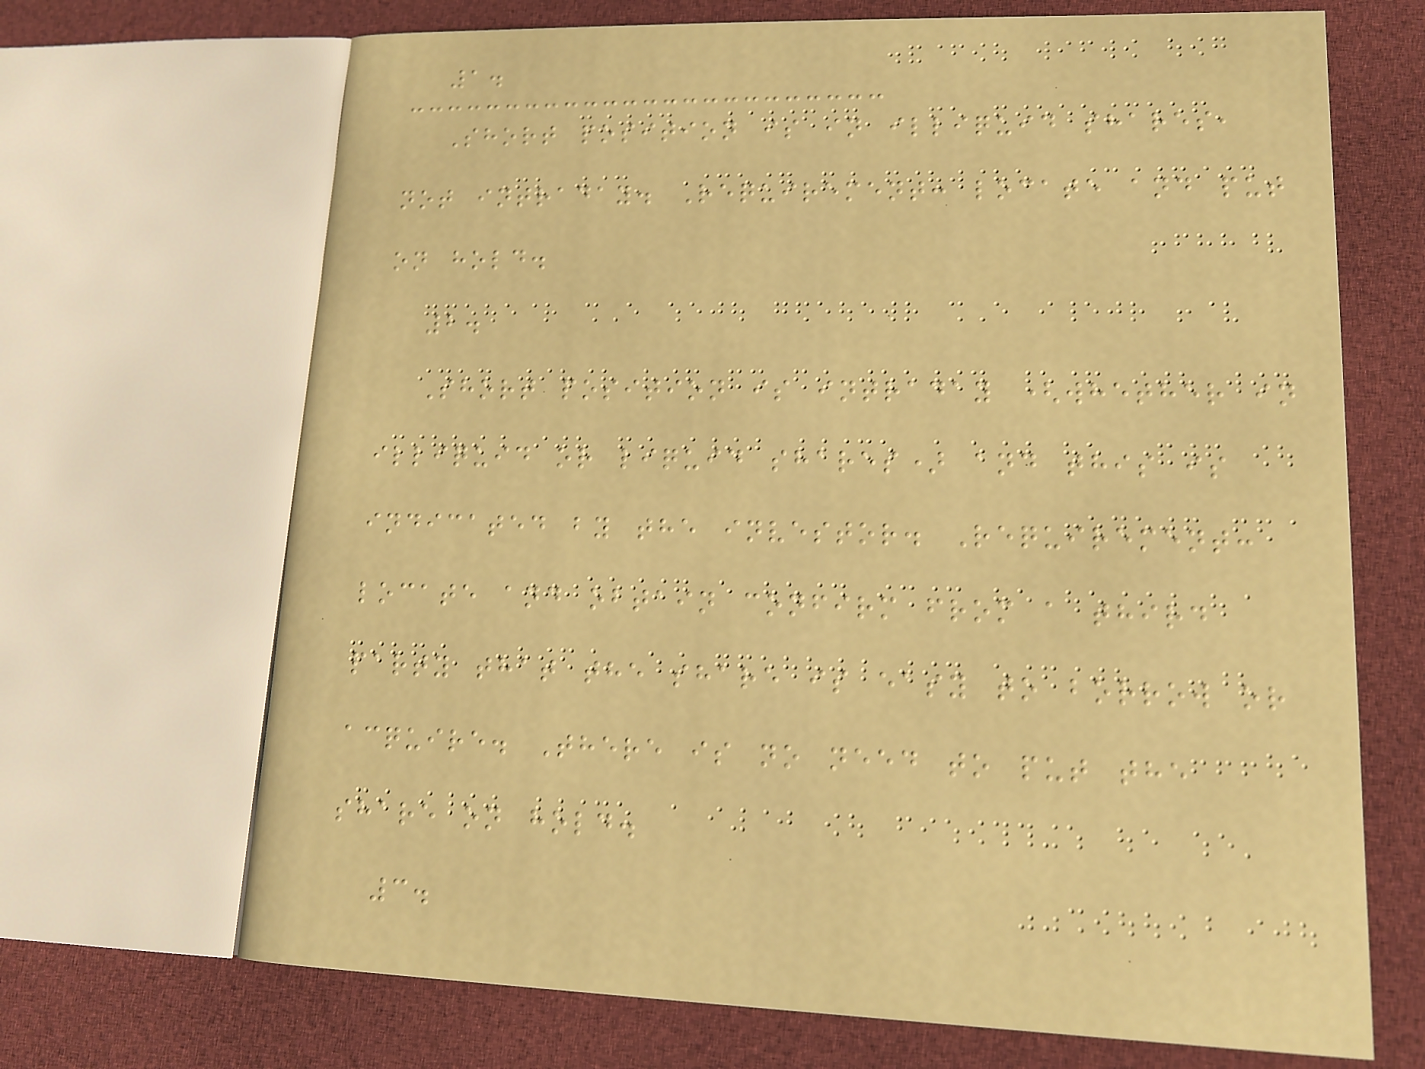1.
Short position is in illiquid shares,
not intraday. Requirement: locate and put
on hold.
2.
Short position is intraday (whether in
illiquid or liquid shares) and this is
indicated by the investor. Requirement:
locate and obtain confirm from a third
party that the share is easy to borrow or
acquire. There is no need to put the
share on hold.
3.
